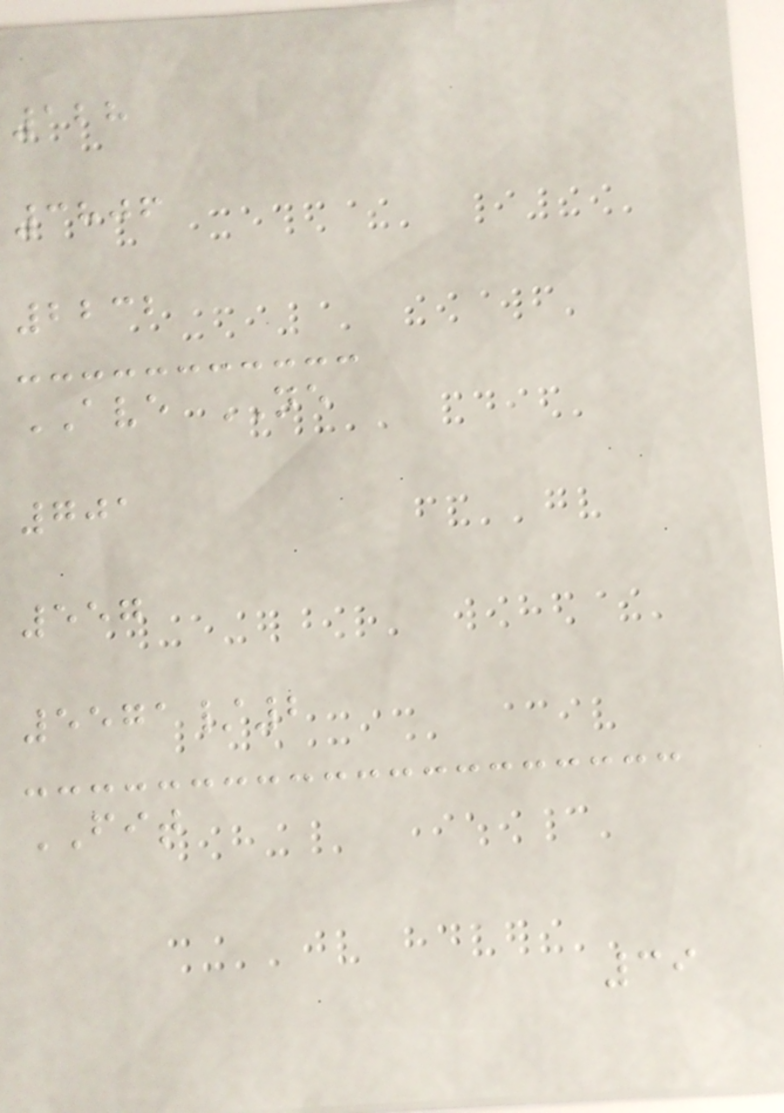128
3806
2232
AVE NE
701
557
5571/2
FIT
39
